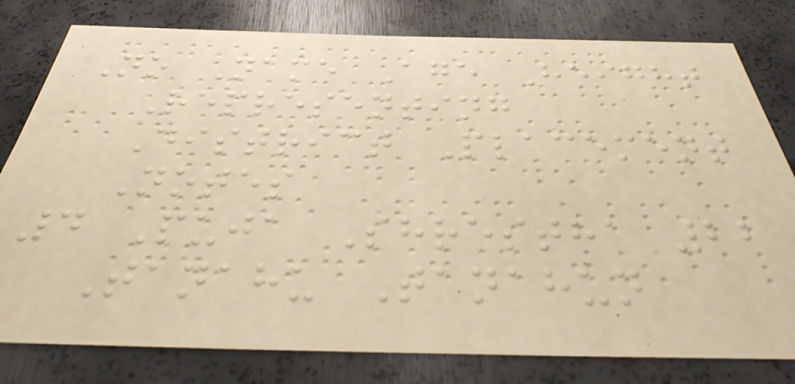No Name Age Height
Representing
District Placement
Notes
4 Puja Shrestha 22
Tanahu Tanahun
